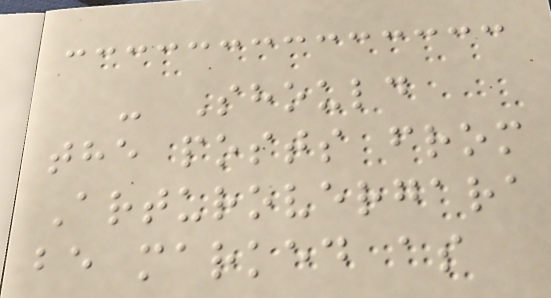- Should
the posts from
Arturovergara
be marked as
